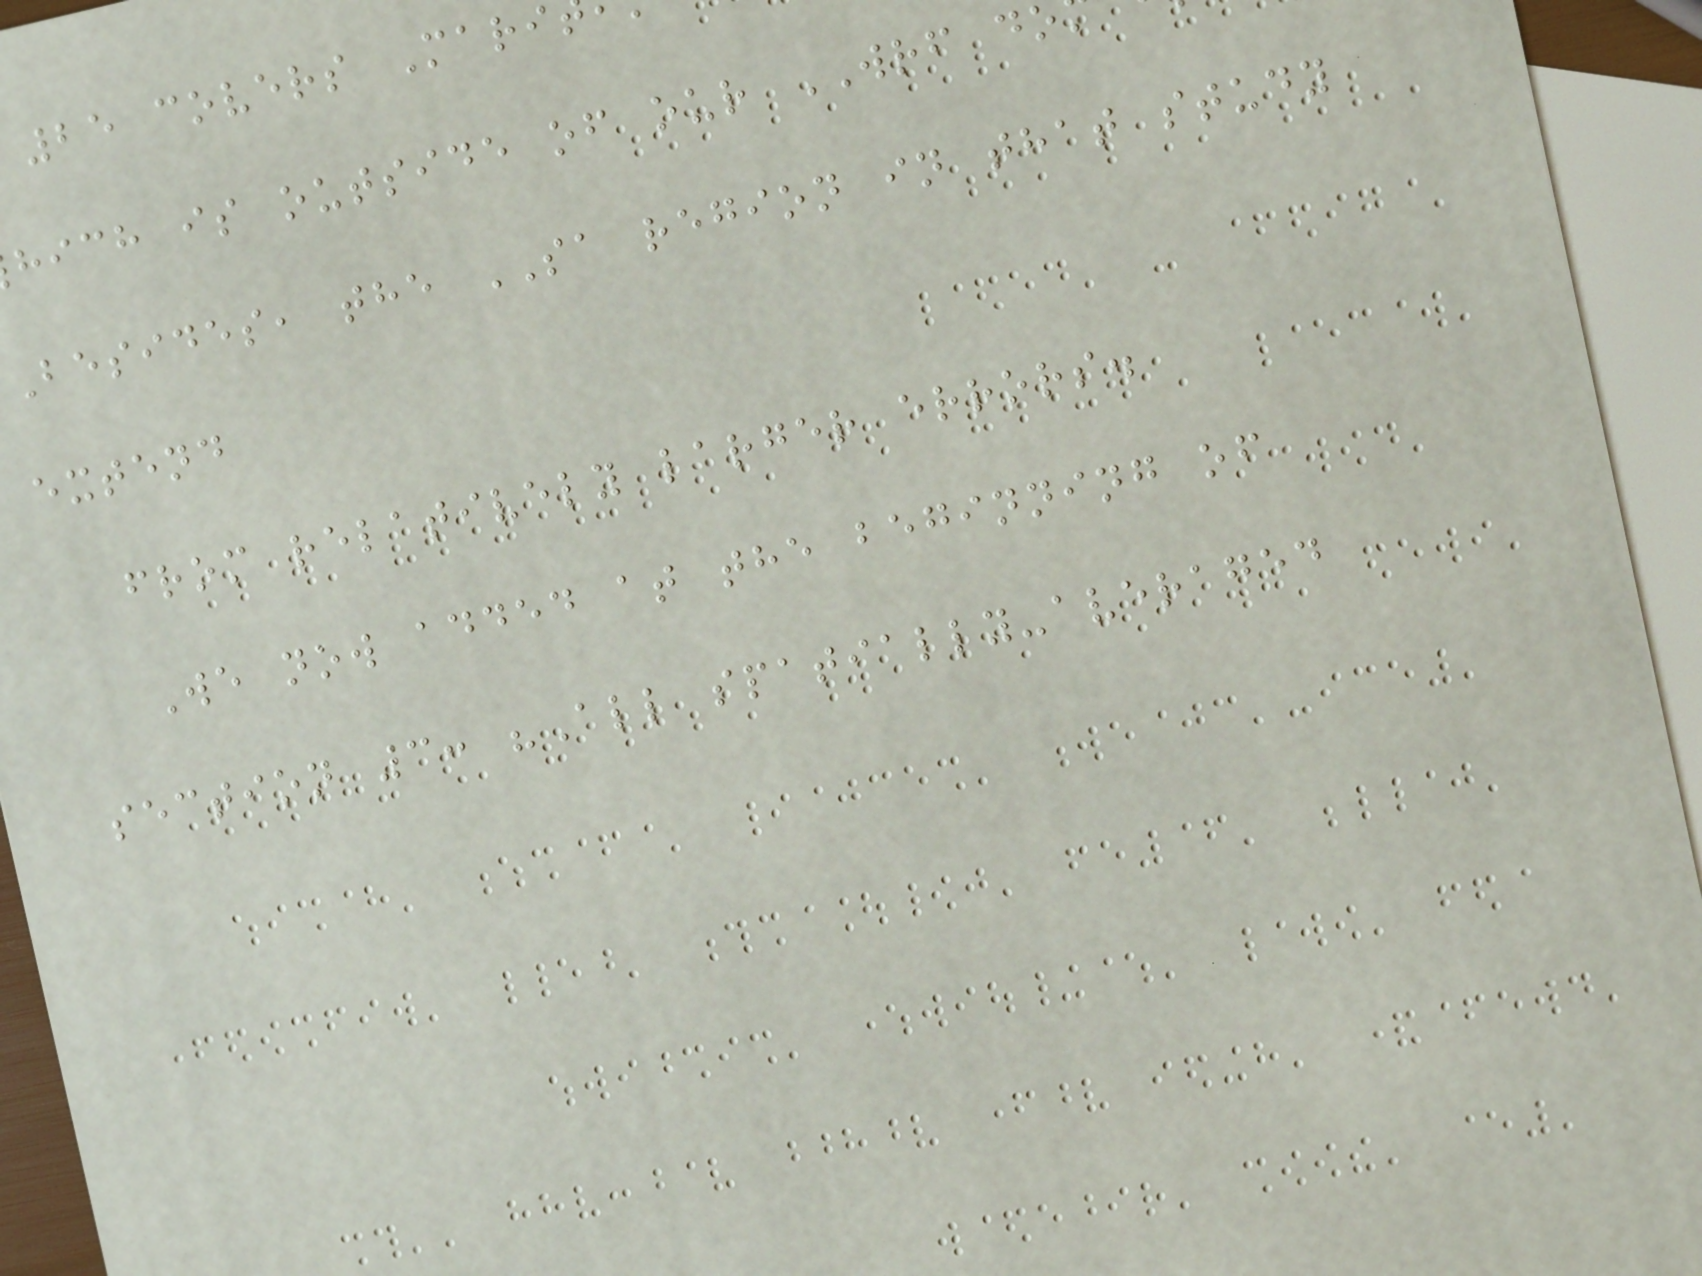25 covers Mari
hich is outside of our WRF do
Besides, the SA region in that study
extend
from relatively larger errors.
We now added at the beginning of
section 3: "All spatially-averaged
